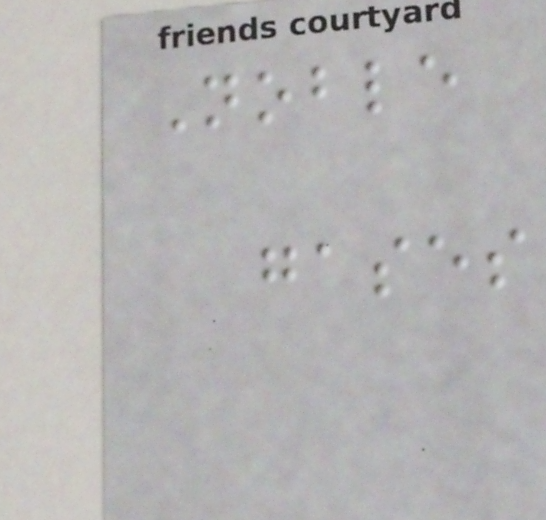Noble
gases
